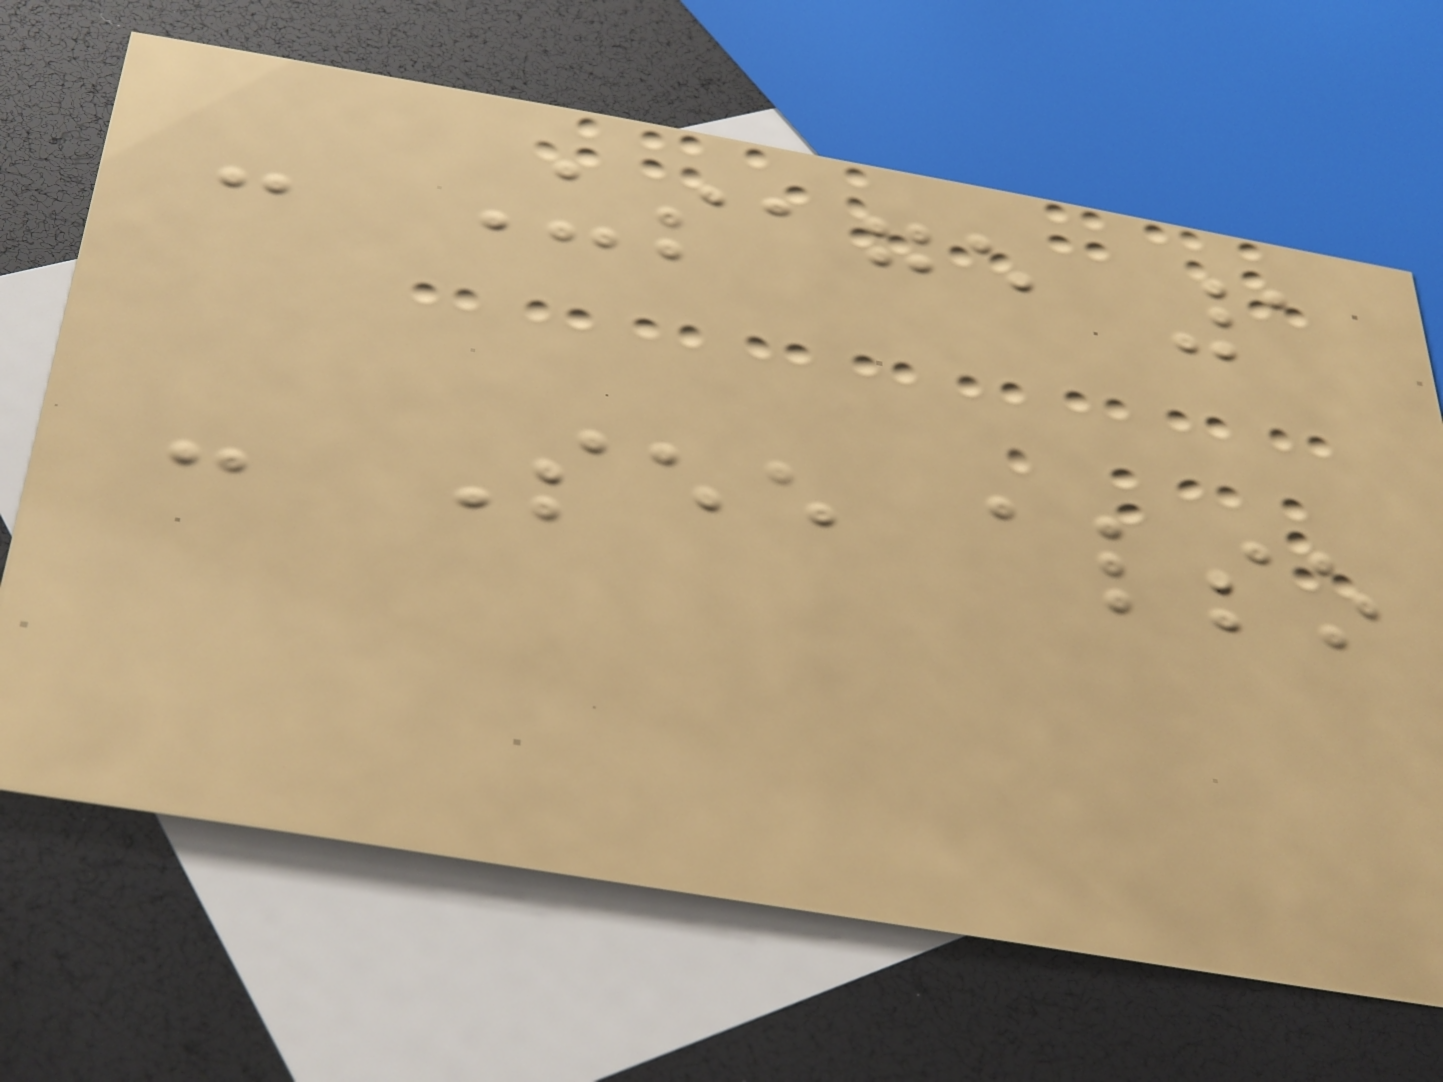- Usage 1
- See also
